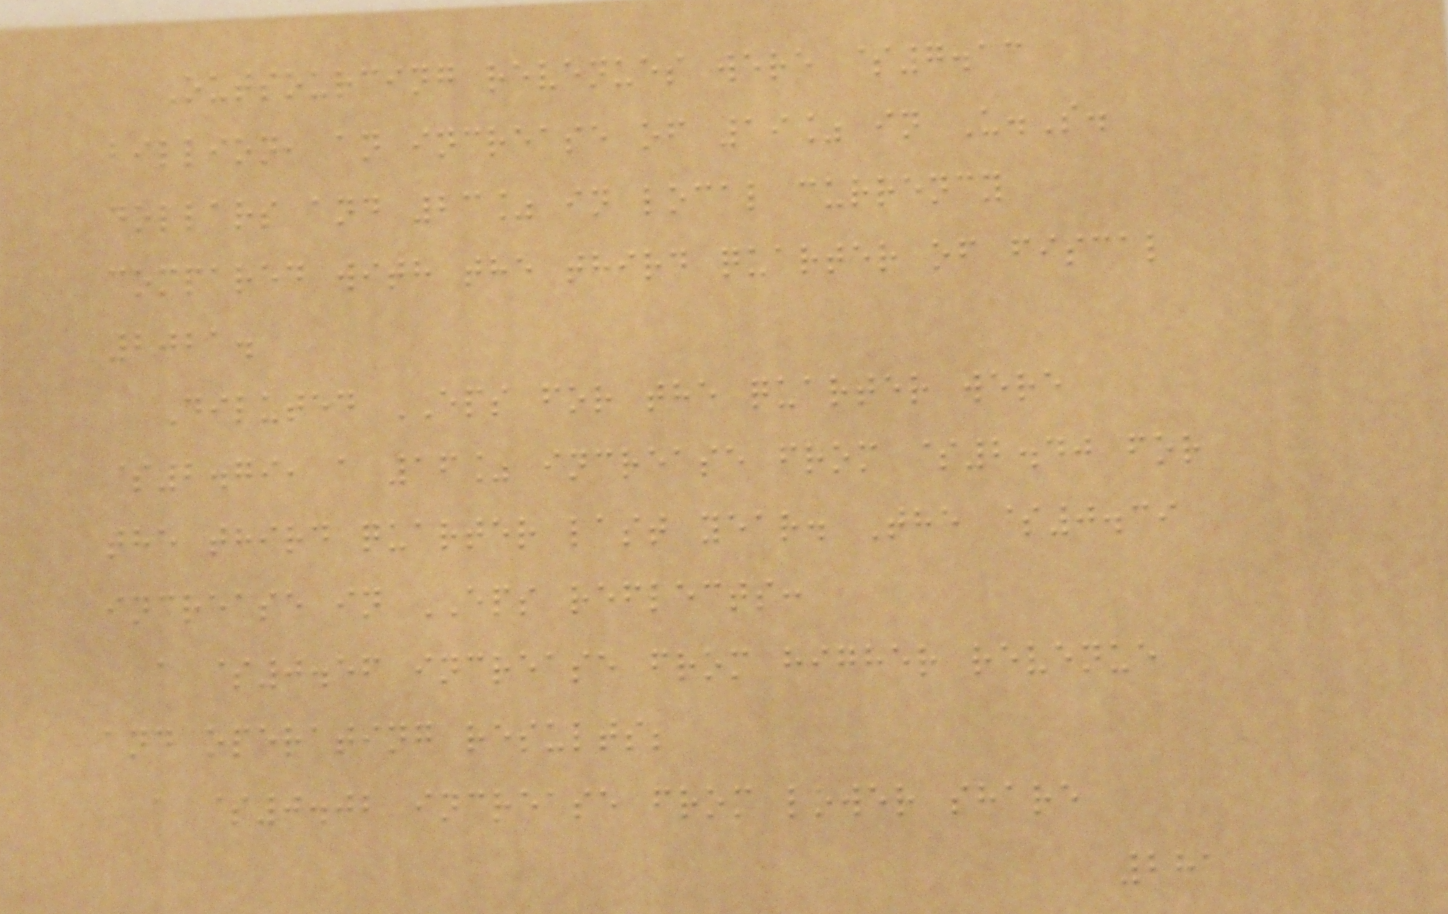Outsourcing revenues were $7.13
billion, an increase of 19% in U.S.
dollars and 23% in local currency
compared with the third quarter of fiscal
2021.
Diluted EPS for the quarter were
$2.79, a 16% increase from $2.40 for
the third quarter last year. The $0.39
increase in EPS reflects:
a $0.56 increase from higher revenue
and operating results;
a $0.02 increase from lower share
281
